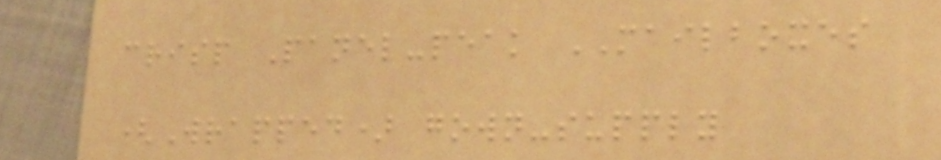crisp Panel-peak MAILBOXES
(Wrapped) gown-supply
